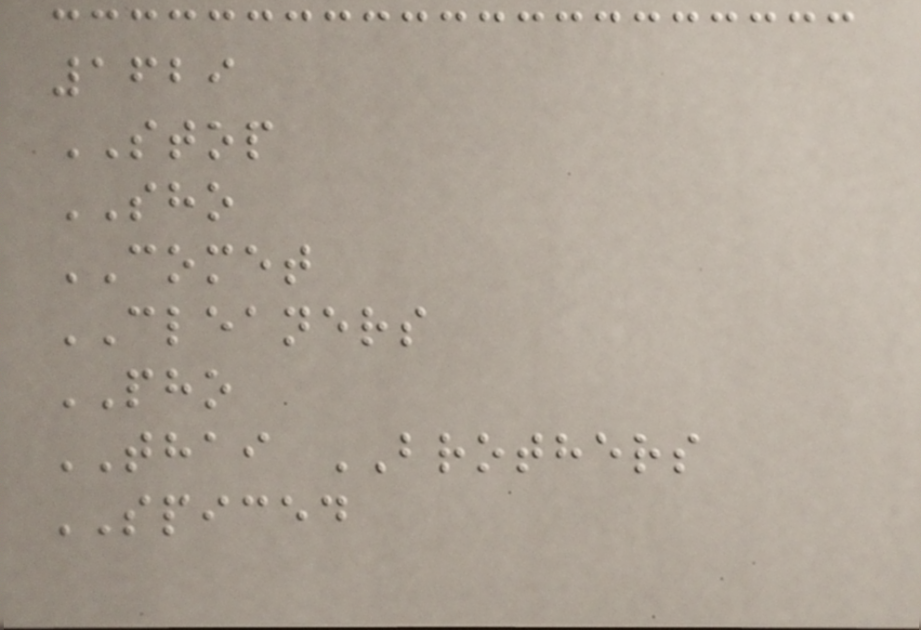1629
STOP
SHO
COMET
CLEANERS
PHO
THAI BROTHERS
SPICED
